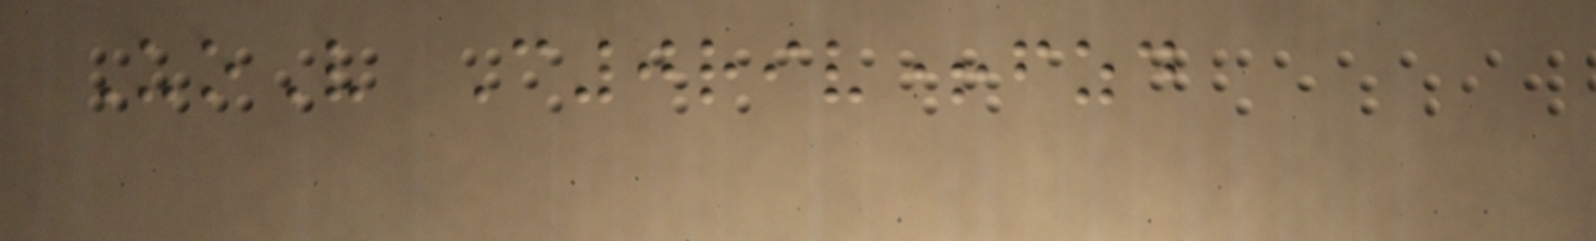UoV C0riv+fzd
